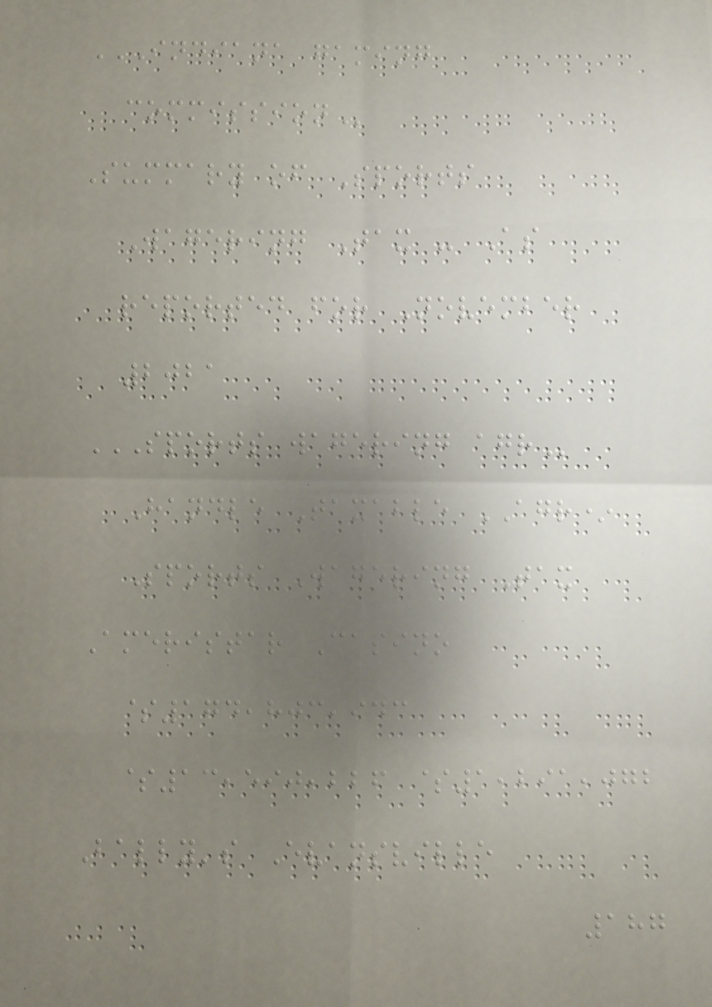INDIANA GAMING
COMMISSION
Summary of Sports
Wagering Tax - As
reported for November
2021
SPORTS WAGERING AGR
Handle Taxable AGR*
Sports Wagering Tax
Ameristar Casino
$174,803,943
$13,590,226 $1,291,072
Bally's Evansville
187
